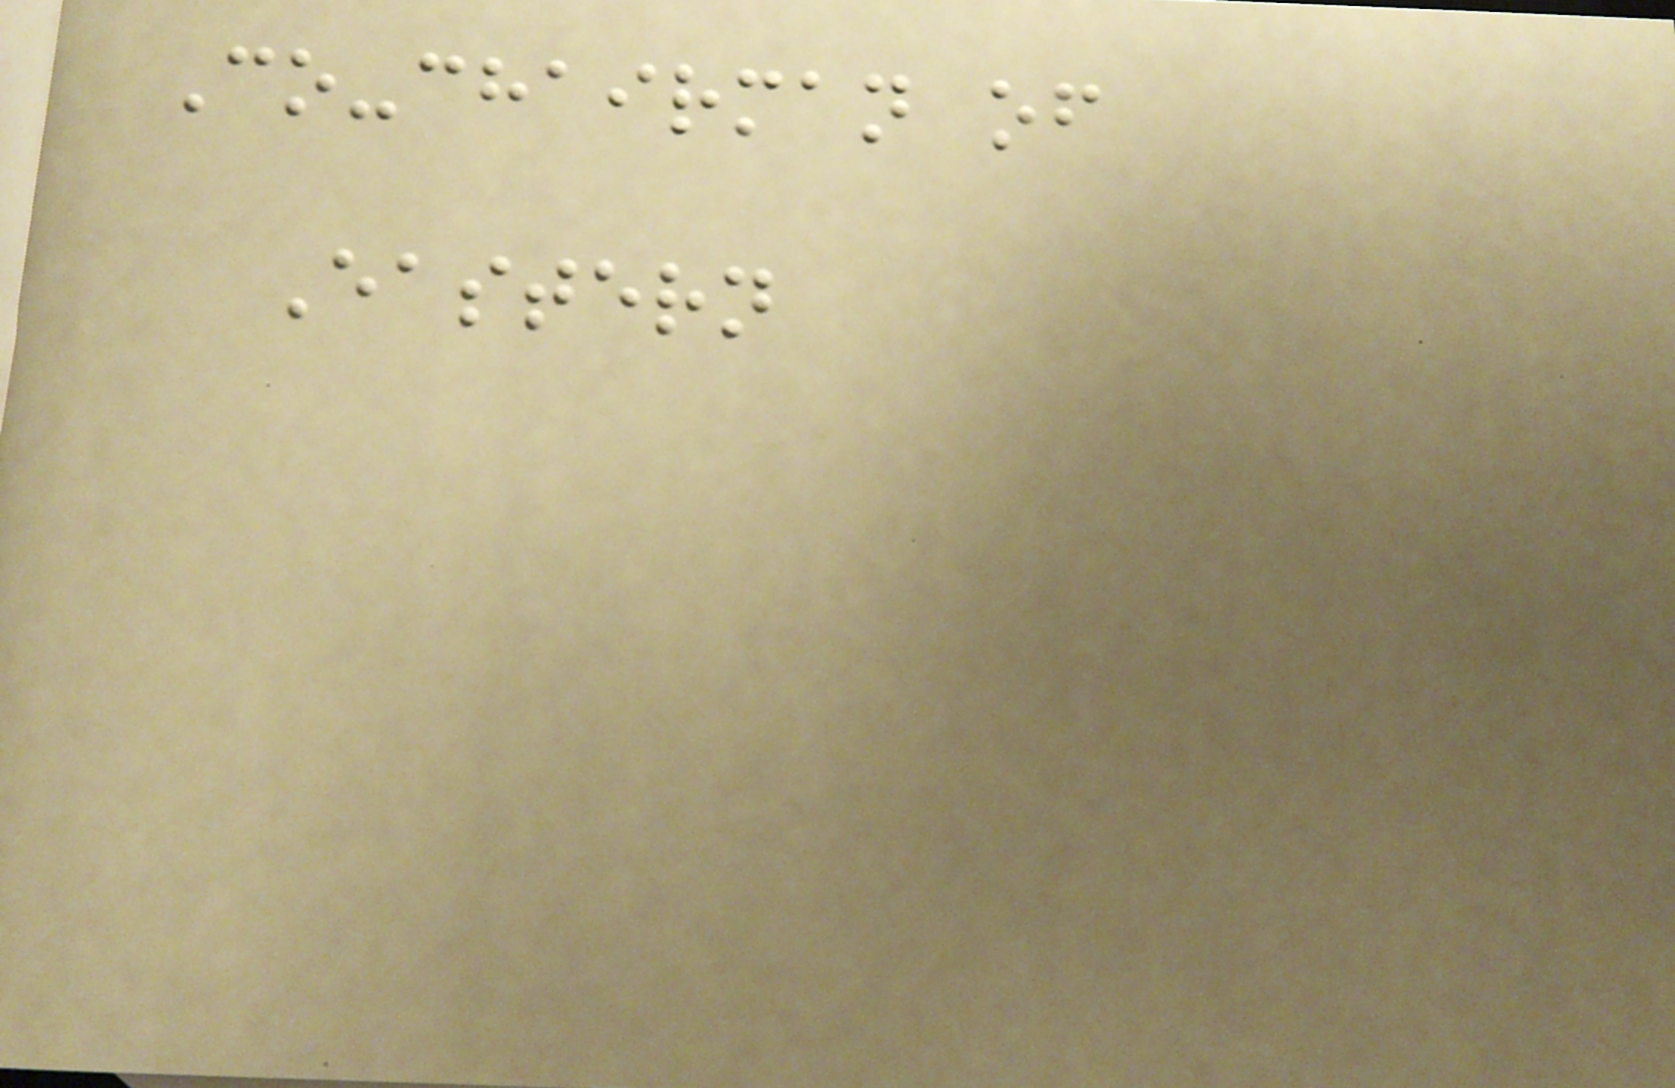Co-chairman of
Eastern
